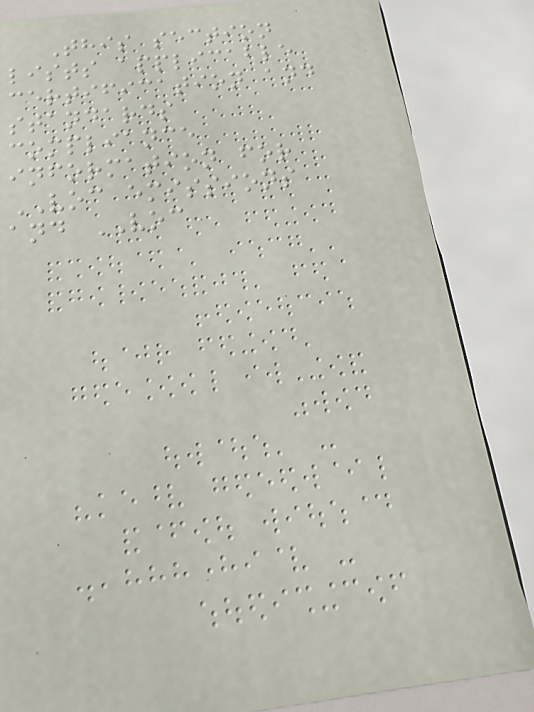This section
lists applicable
certification and
standards
compliance
information for
VOC emissions
and VOC
